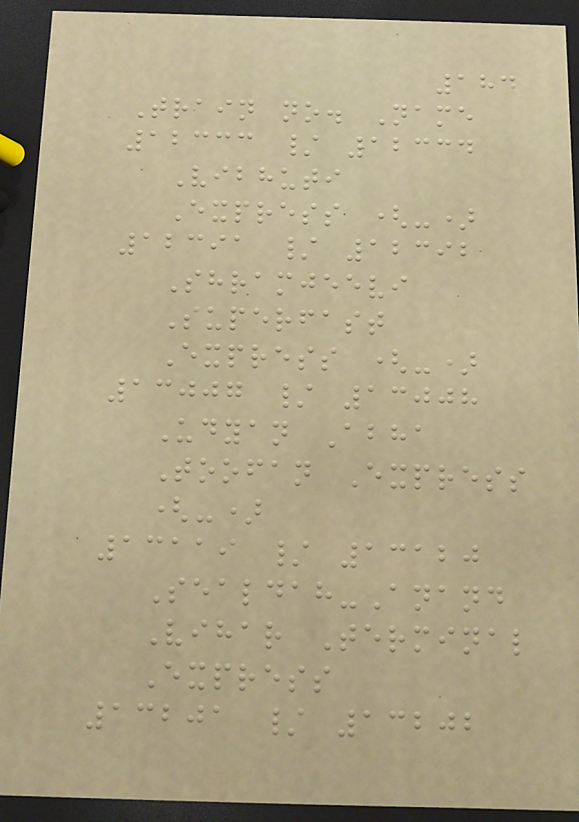184
Train no. Name
12333 / 12334
Vibhuti
Express (-)
12391 / 12392
Shramjeevi
Superfast
Express (-)
13007 / 13008
Udyan Abha
Toofan Express
(-)
13119 / 13120
Sealdah-Anand
Vihar Terminal
Express
13201 / 13202
